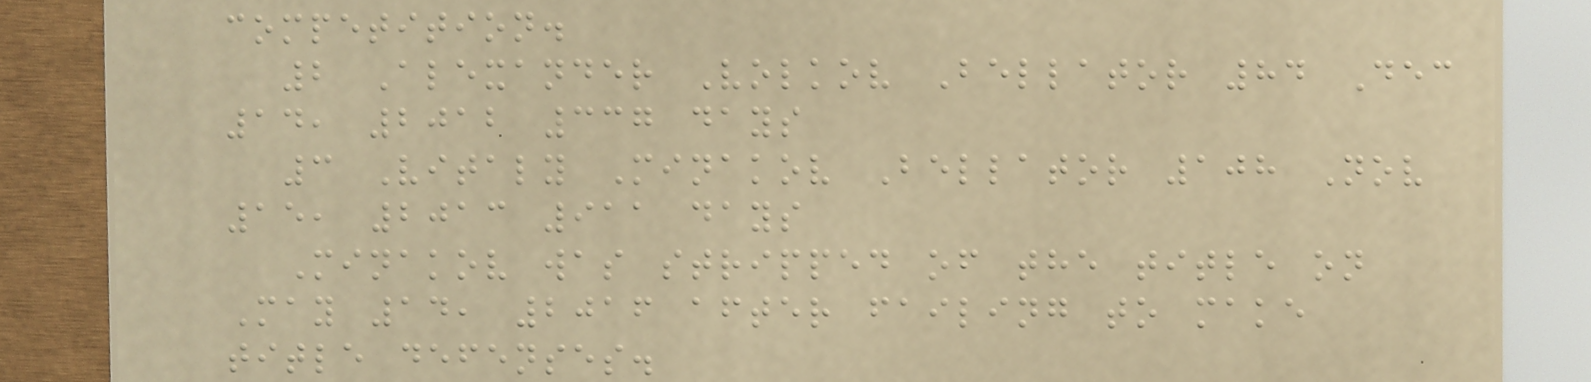competition.
2 Alexander Volkov Bellator 84 Dec
14, 2012 337 days
3 Vitaly Minakov Bellator 108 Nov
15, 2013 911 days
Minakov was stripped of the title on
May 14, 2016 after failing to make
title defenses.
